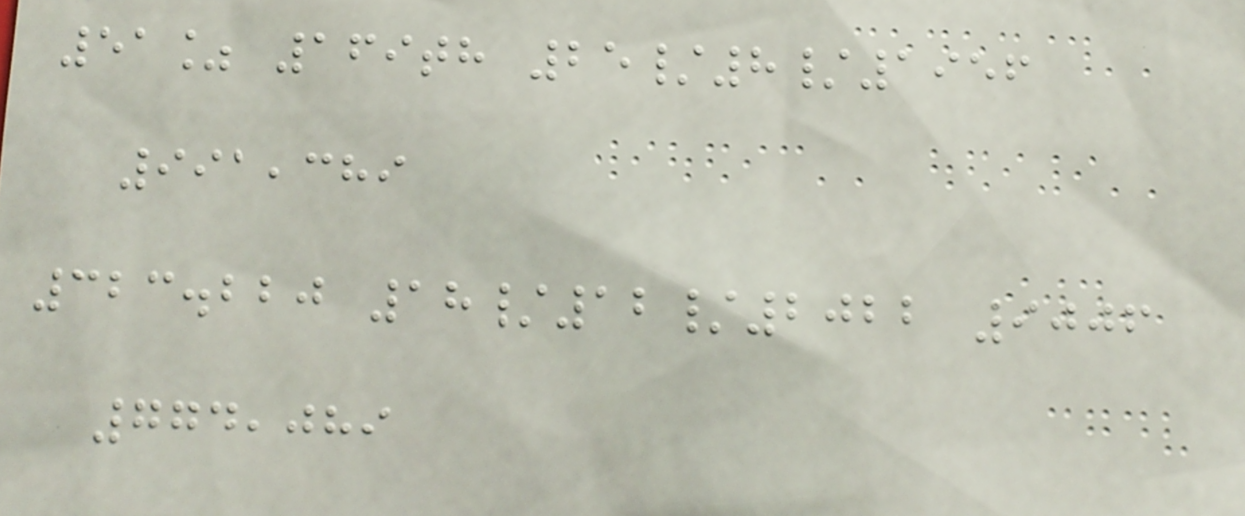51% 169th 25/8/1956
991,389
323.220 18/12/2022 9006
774,089
